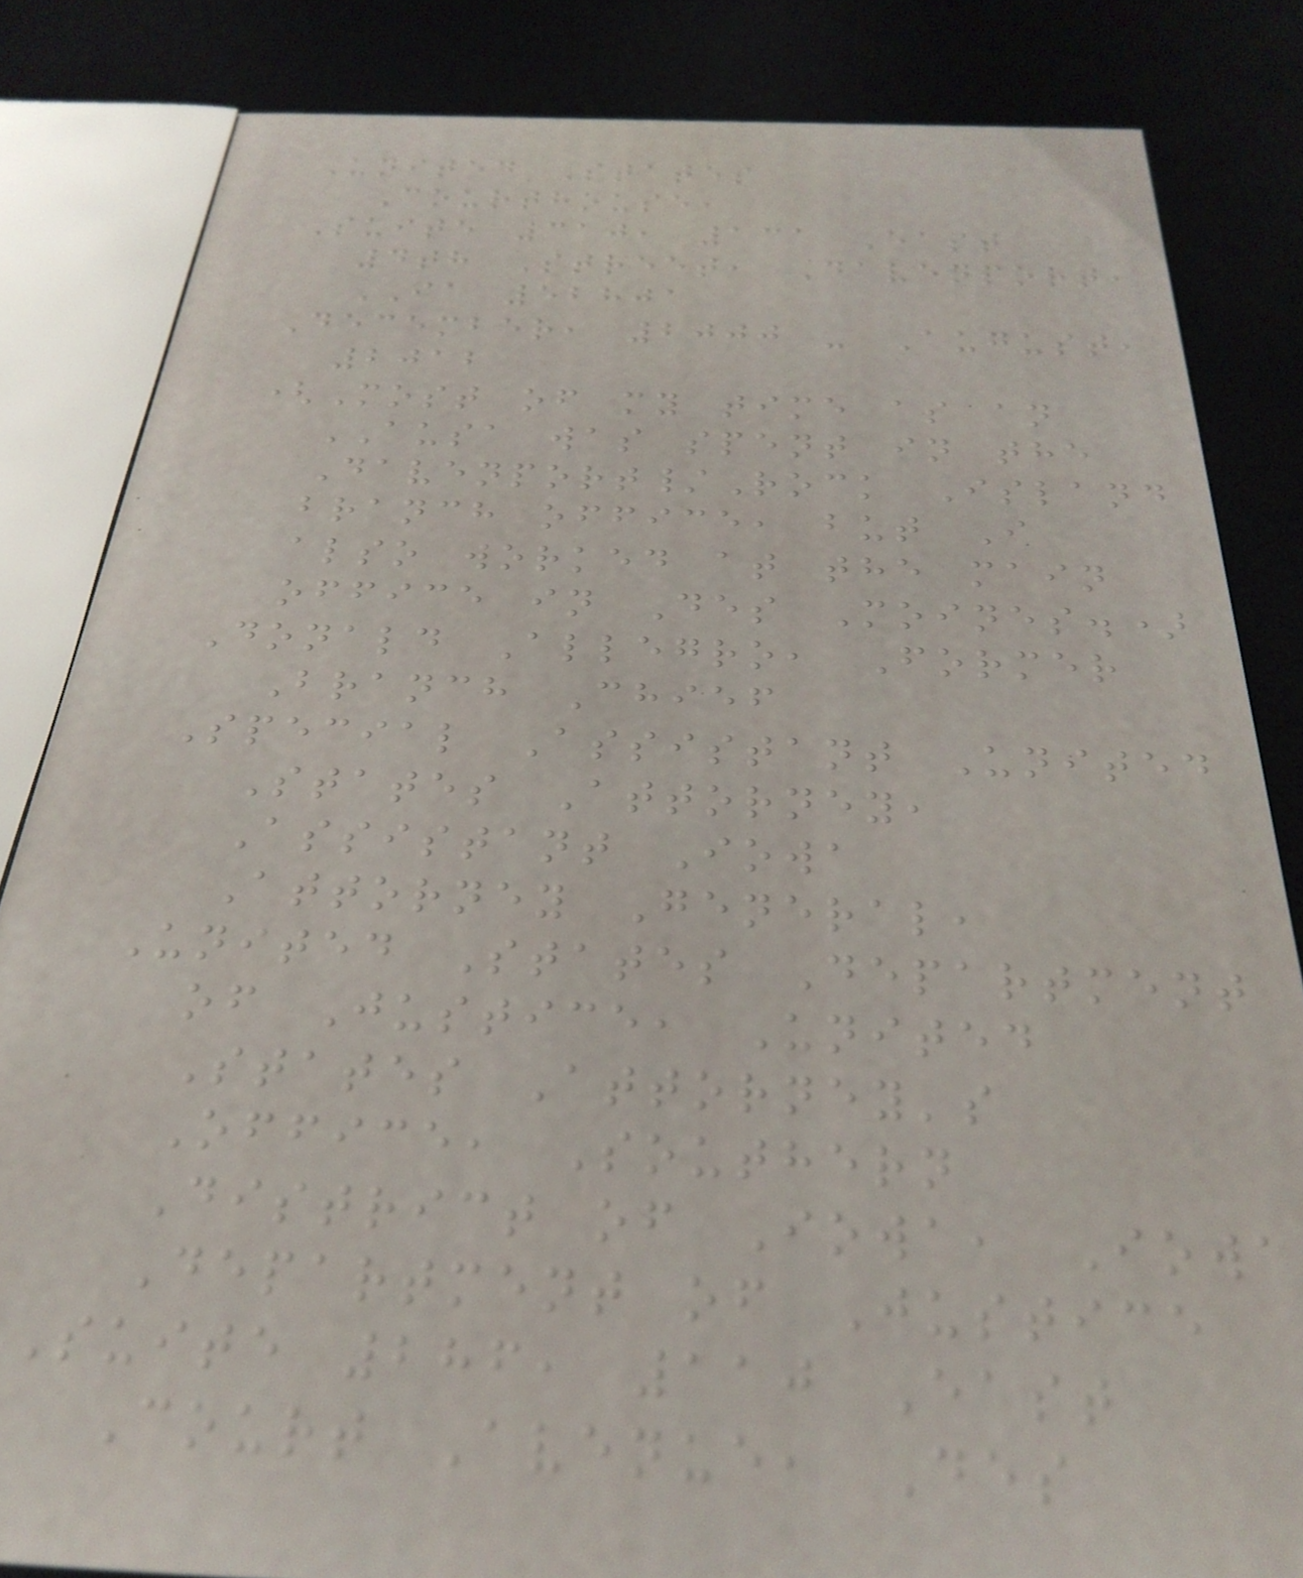United States
Courthouse,
Suite 310, 131 East
4th Street, Davenport,
IA 52801
December, 2000 - August,
2012
(Most of my time as an
AUSA was spent in the
Davenport/Rock Island
branch office, but I
also worked at the main
office in Des Moines.)
Donald Allegro, Former
Branch Chief
Special Assistant United
States Attorney,
Assistant Iowa
Attorney General,
United States Department
of Justice, United
States Attorney's
Office, Southern
District of Iowa, Iowa
Department of Justice
Suite 286, 110 East
Court Avenue, Des
